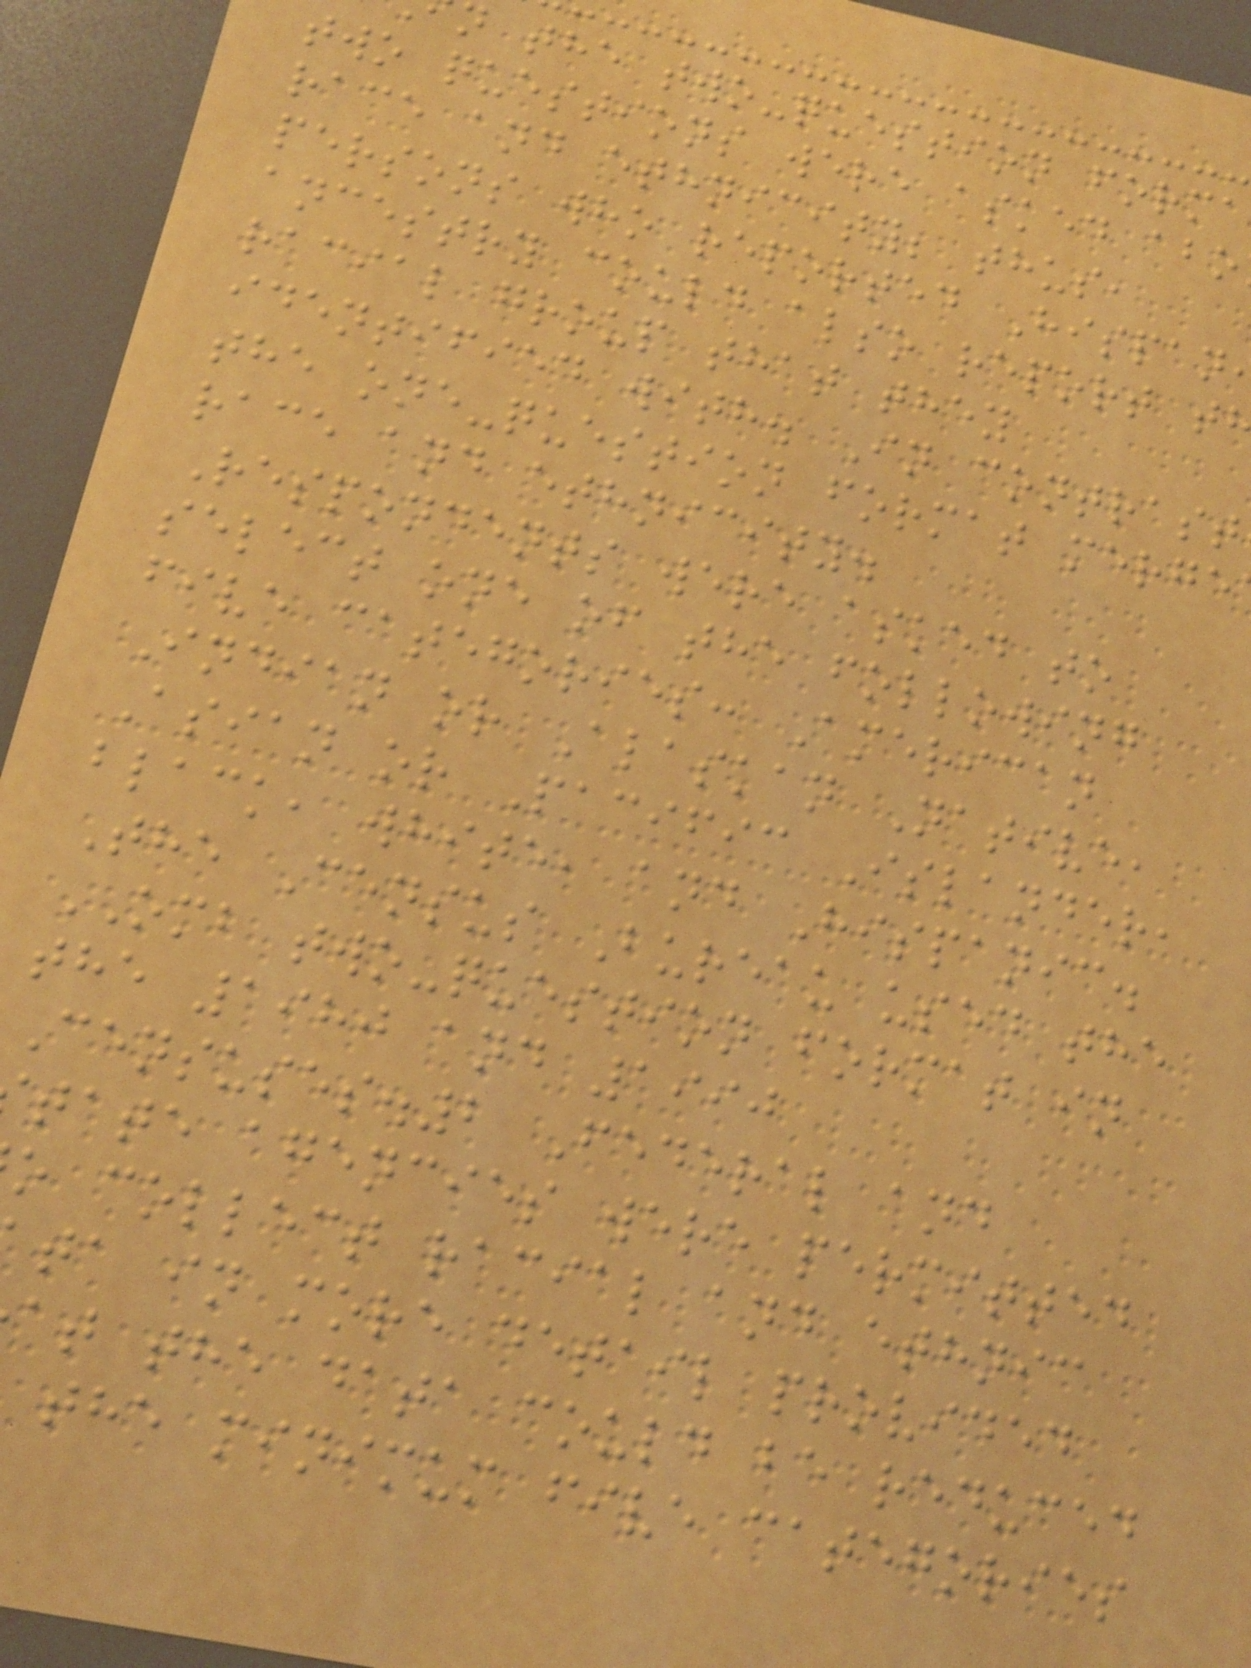the two-question forma
two questions were asked abo
race and ethnicity; thus,
persons who reported Hispan
ancestry could also report t
racial group that they
identified with. In contrast
the one-question format merge
race and ethnicity.
Respondents were asked to
select one of the following
five categories: American
Indian or Alaskan Native,
Asian or Pacific Islander,
black, white, and Hispanic.
The Census Bureau used the
OMB two-question format in
the 1980 and 1990
Censuses.2 Federal and
tate agencies were permitted
o collect racial and ethnic
ta in more detail provided
at the data could be reduced
the minimum five categories
